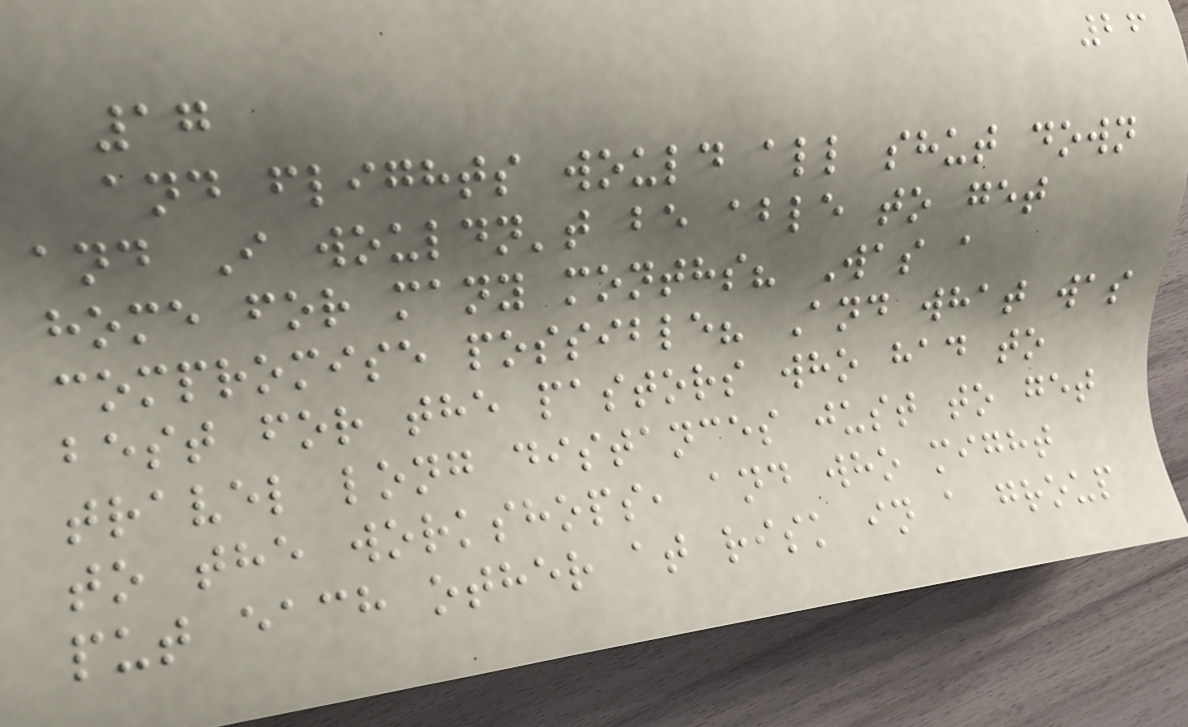26
17
and flights would all shut down
and I wouldn't be able to get
home for many months? Was a
compromise possible? And what was
best for the pastors who had to
travel long distances just to get
to the workshops, and who might
put each other at risk in a group
